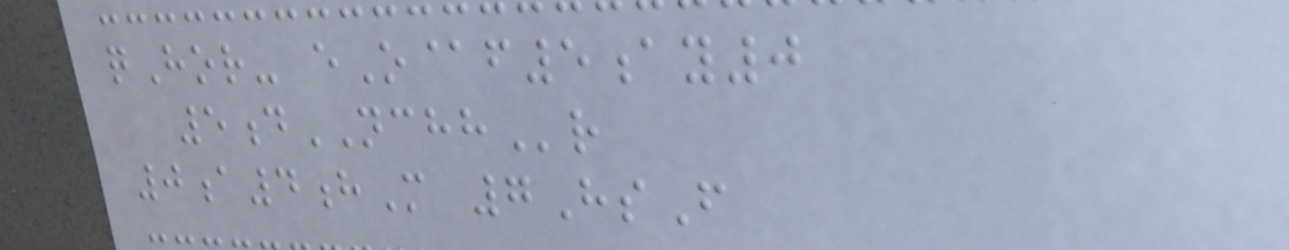qHor- eO@f5ay0
5dNCHHr
0a4hM 7HsF
